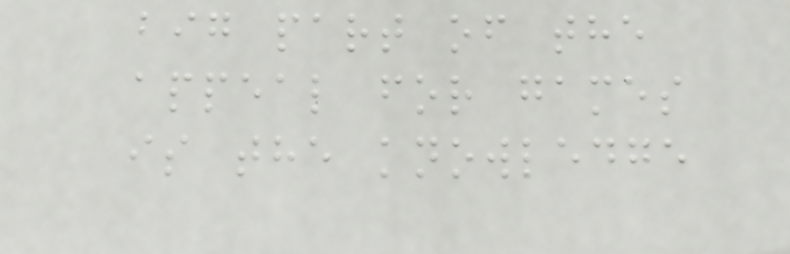big part of the
appeal for games
is the knowledge
